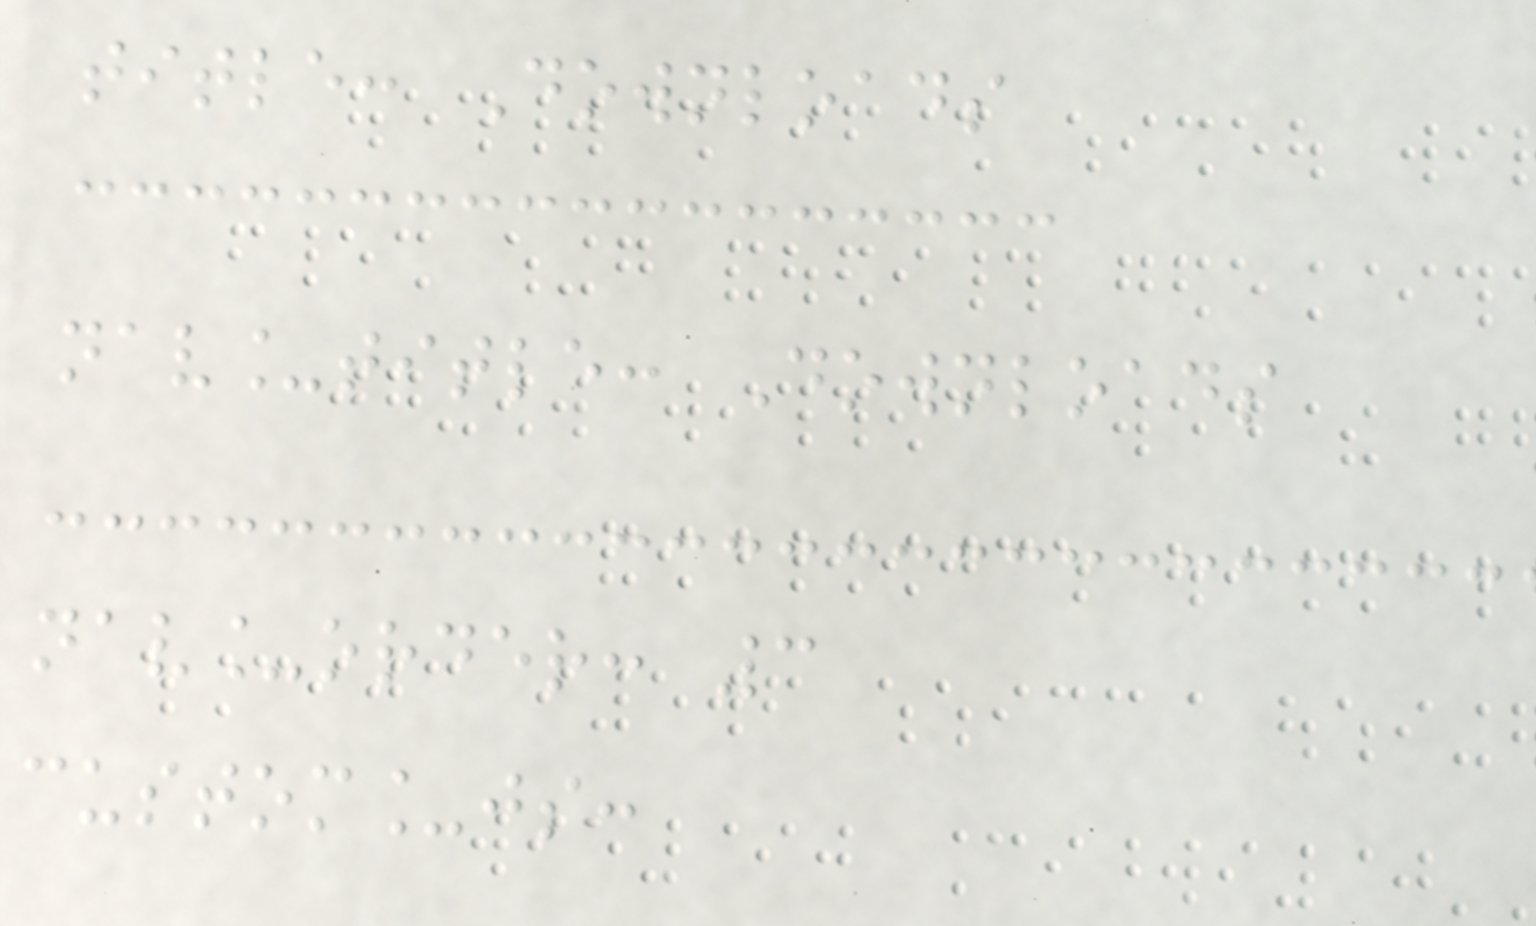title: Downloads
nav_title: Downloads
nav_order: 3
custom_js:
